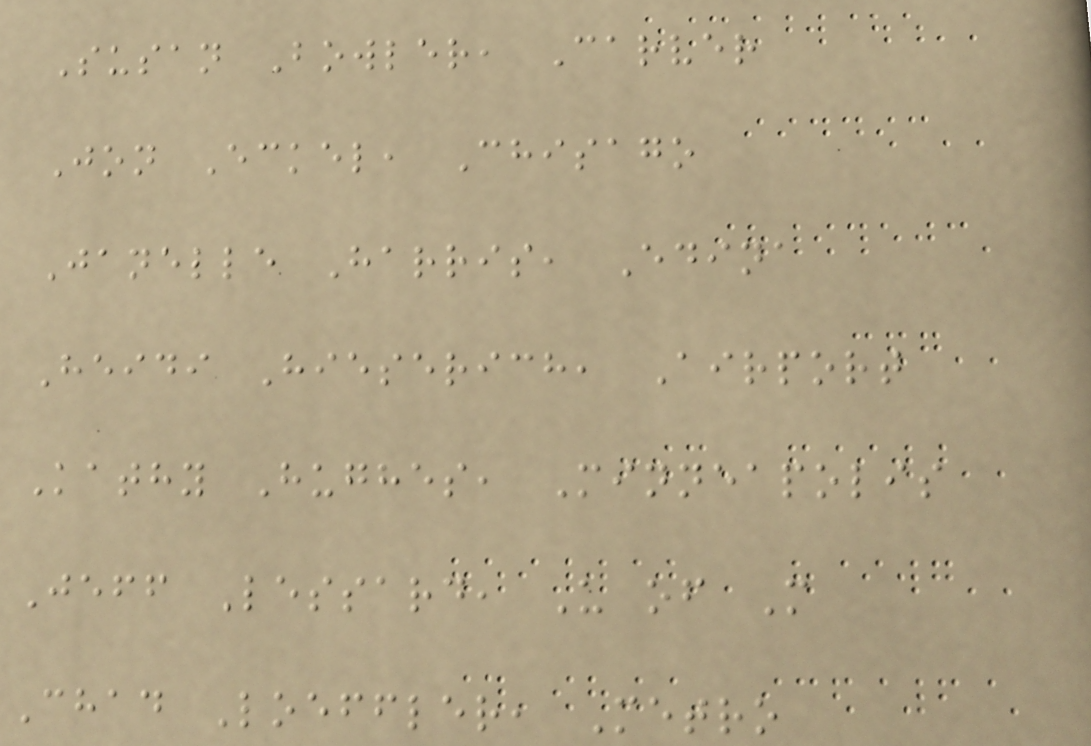Susan Bowler, Carver
Jon Eckel, Chisago
Janelle Harris, Edina
Heidi Hieserich, Airport
Kathy Hughes, Minneapolis
Jeff Lessard, U of M
Chad Loeffler, Metro
